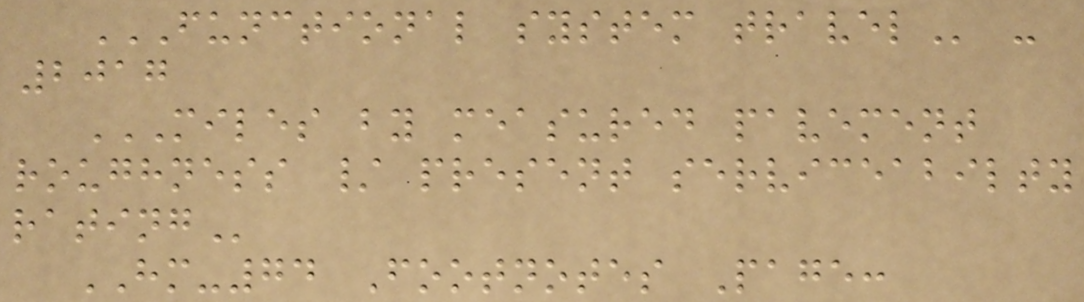FUNCTIONAL SYSTEM TRAVEL -
2017
MILES BY MEASURED PAVEMENT
ROUGHNESS / PRESENT SERVICEABILTY
RATING
HM-74 Footnotes Page:
